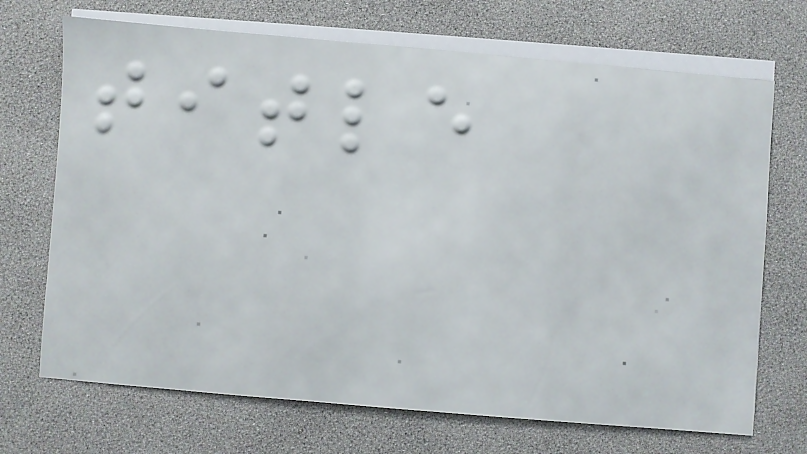title
